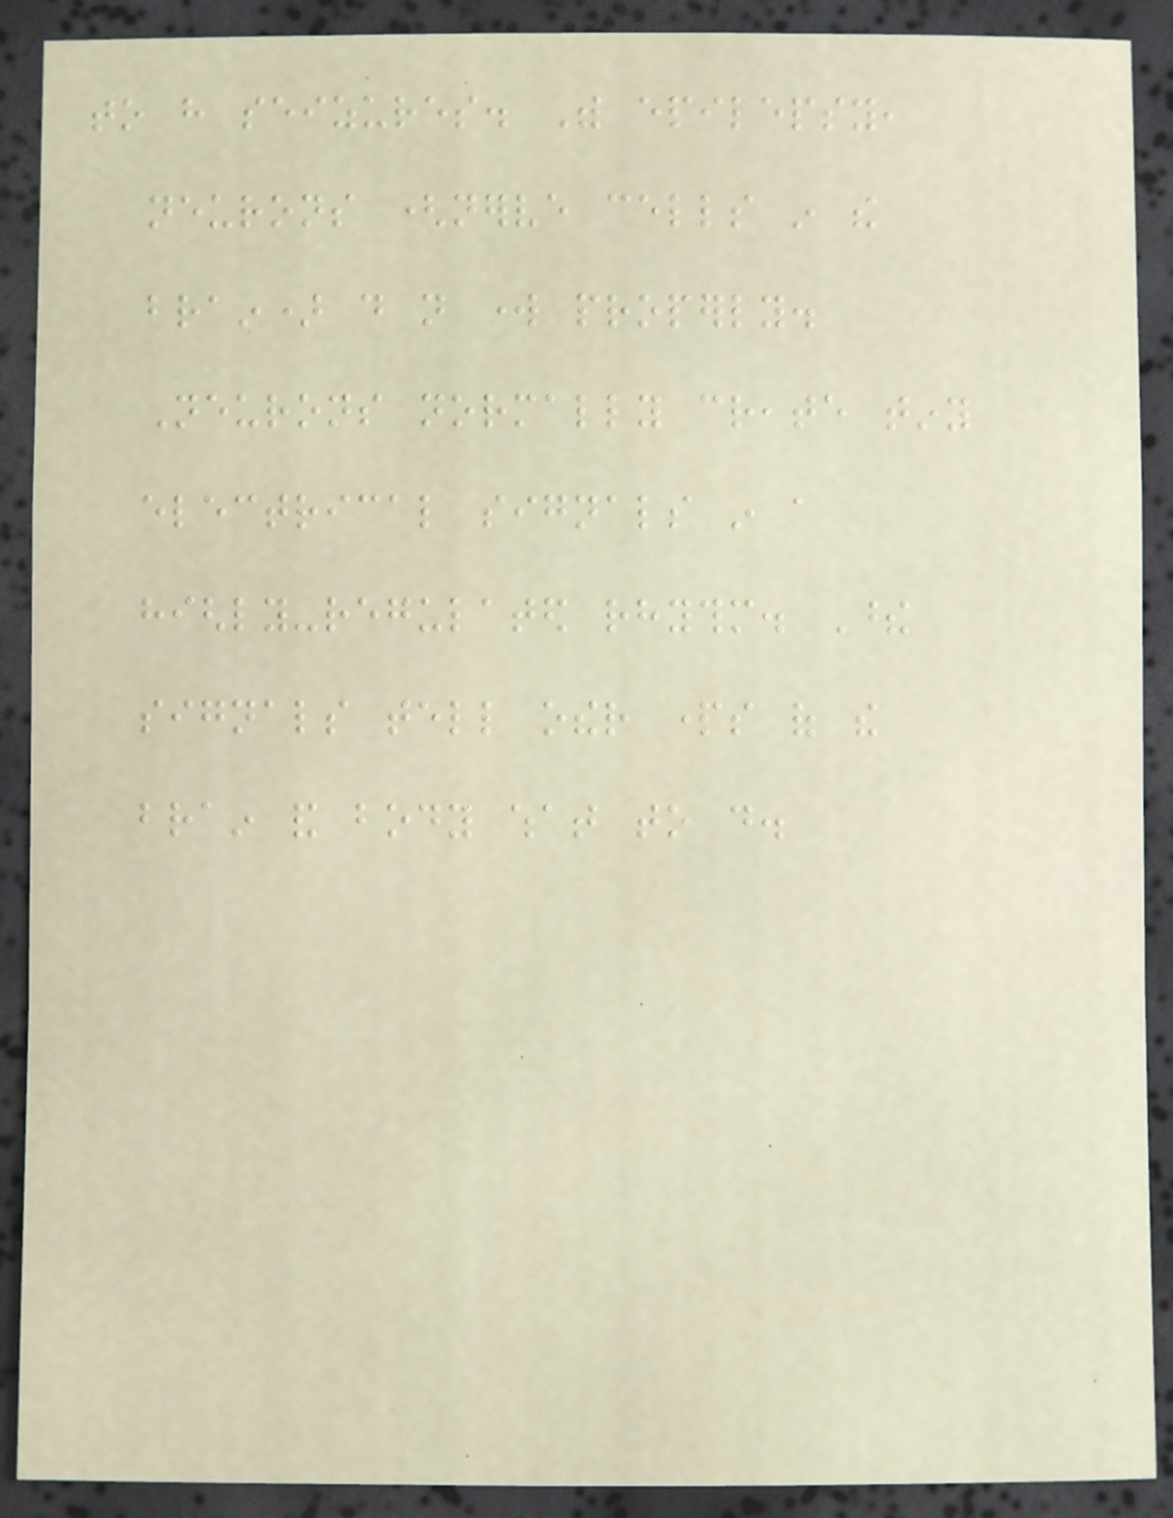to have seizures. With epilepsy,
neurons (nerve cells in the
brain) do not work properly.
Neurons normally create tiny
electrical signals in a
highly-regulated rhythm. These
signals tell other parts of the
brain and body what to do.
